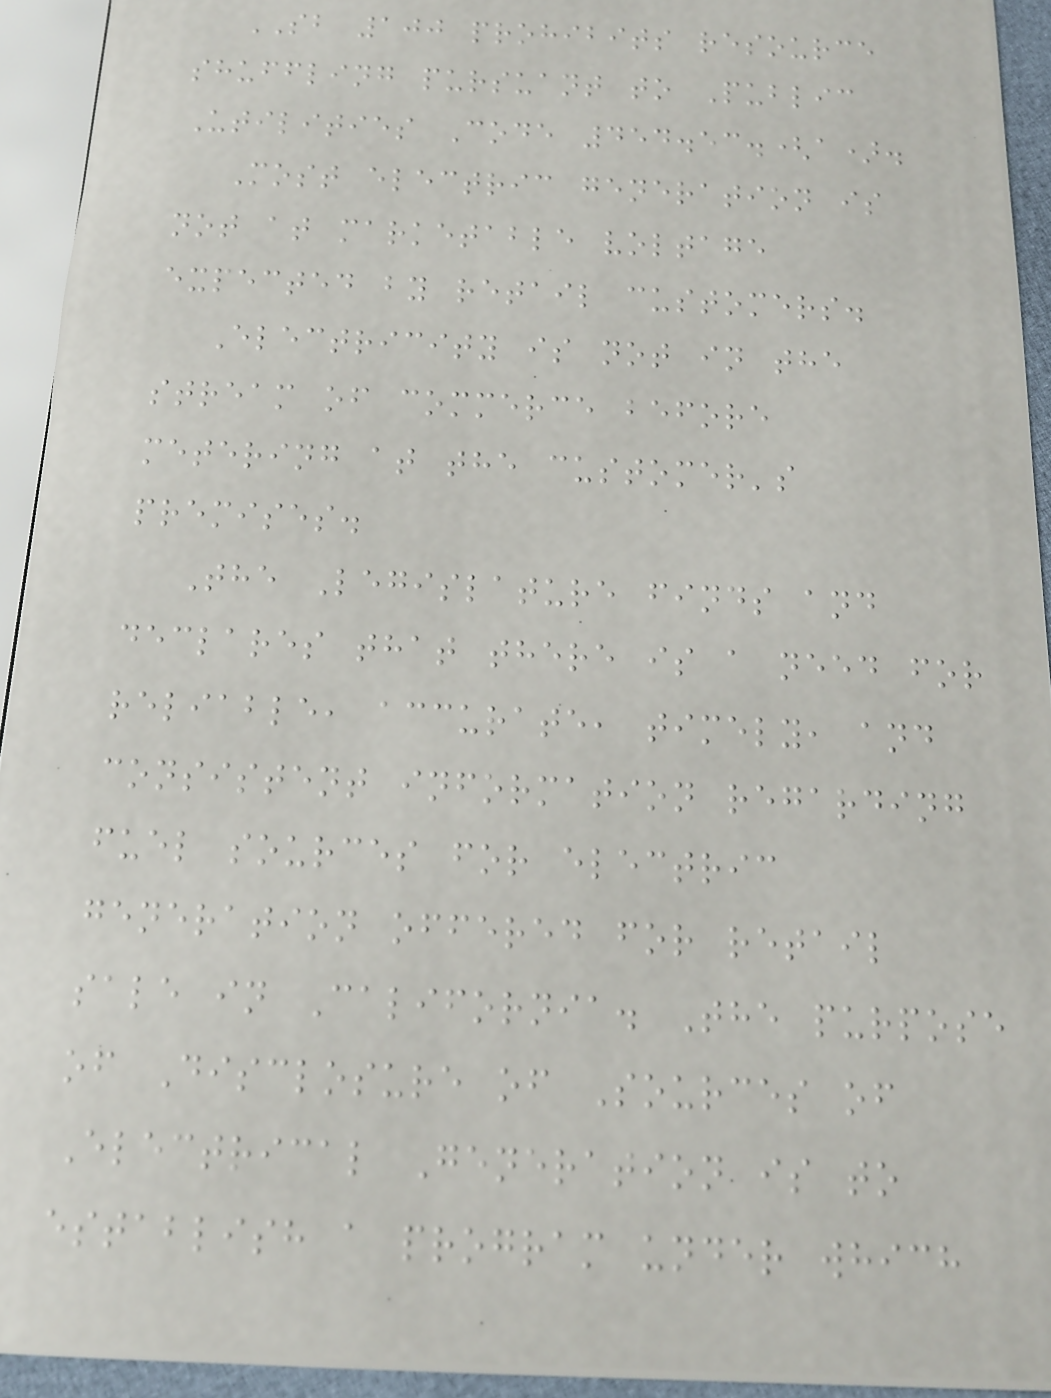SB 100 prohibits resource
shuffling pursuant to Public
Utilities Code 454.53.(a).
Most electric generation is
not at marketable voltage
expected by retail customers.
Electricity is not in the
stream of commerce before
metering at the customer's
premises.
The Legislature finds and
declares that there is a need for
reliable, accurate, timely, and
consistent information regarding
fuel sources for electric
generation offered for retail
sale in California. The purpose
of Disclosure of Sources of
Electrical Generation is to
establish a program under which
